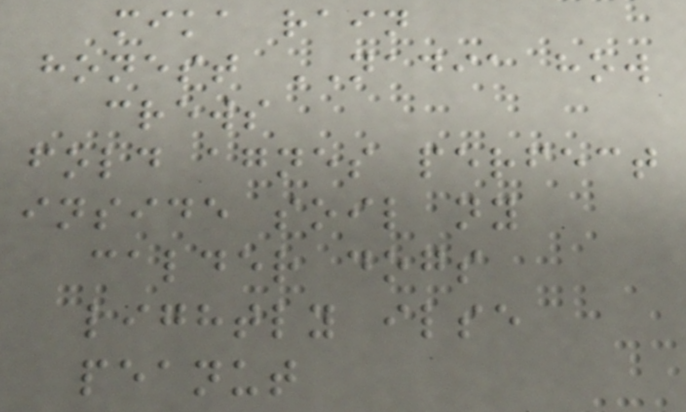mika rain
honest NADIA how
crews
fold agnes perfect
inside soil ny
calder dogs
lightly ilse
peanut
